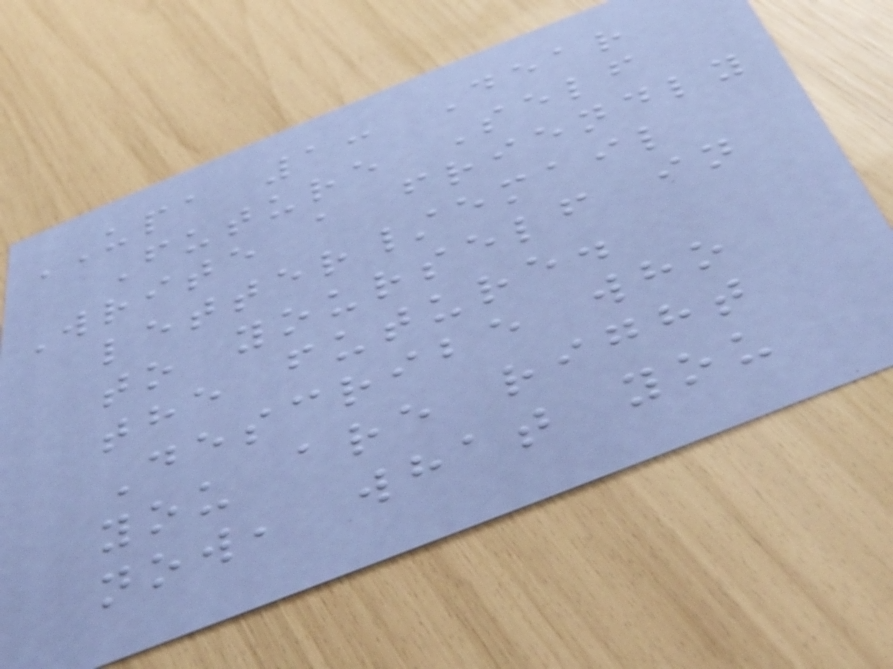UPA 1: Dear
Future Self
Write a friendly
letter/email
to yourself in
the future.
Describe who
you are right
now, what you
